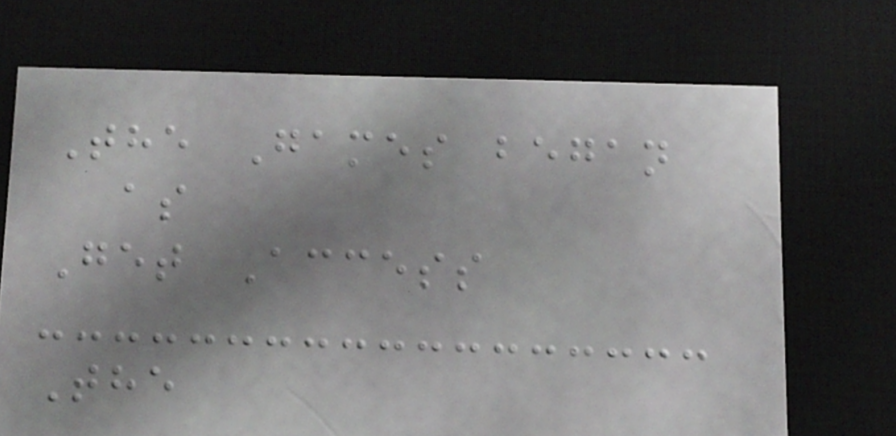The Games began
as
Get Access
The
